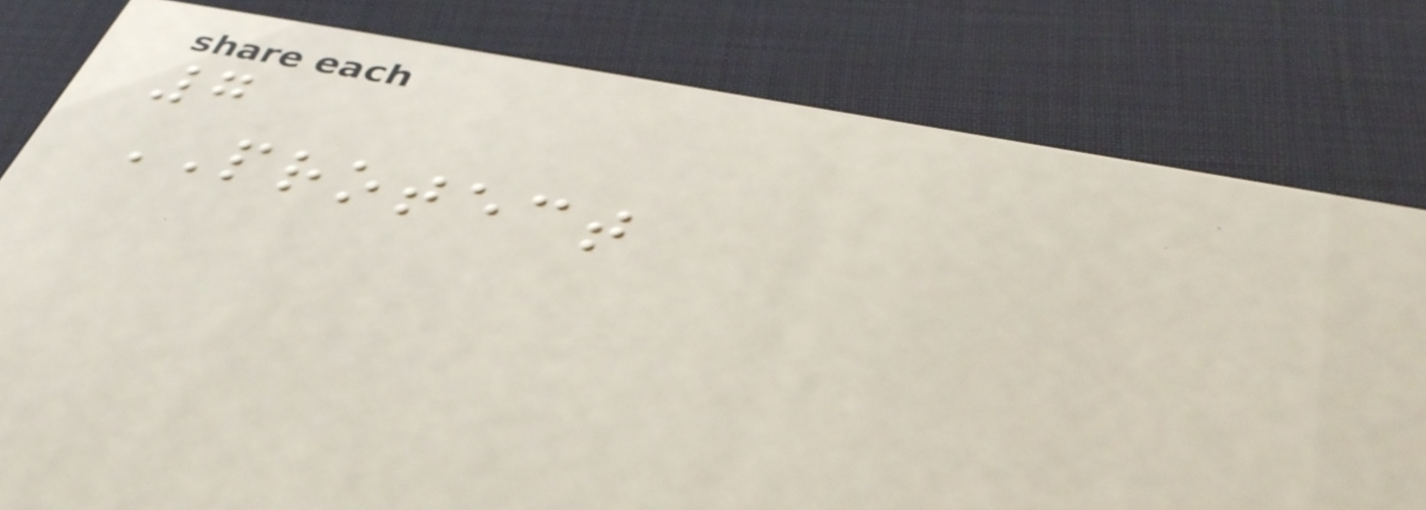7
PROTECT
